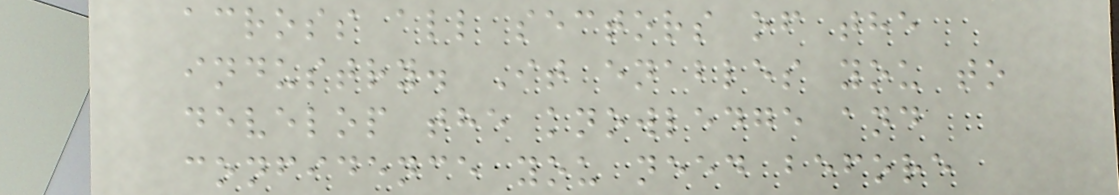across all sectors of the
industry. It enables you to
develop the knowledge and
confidence you need before
